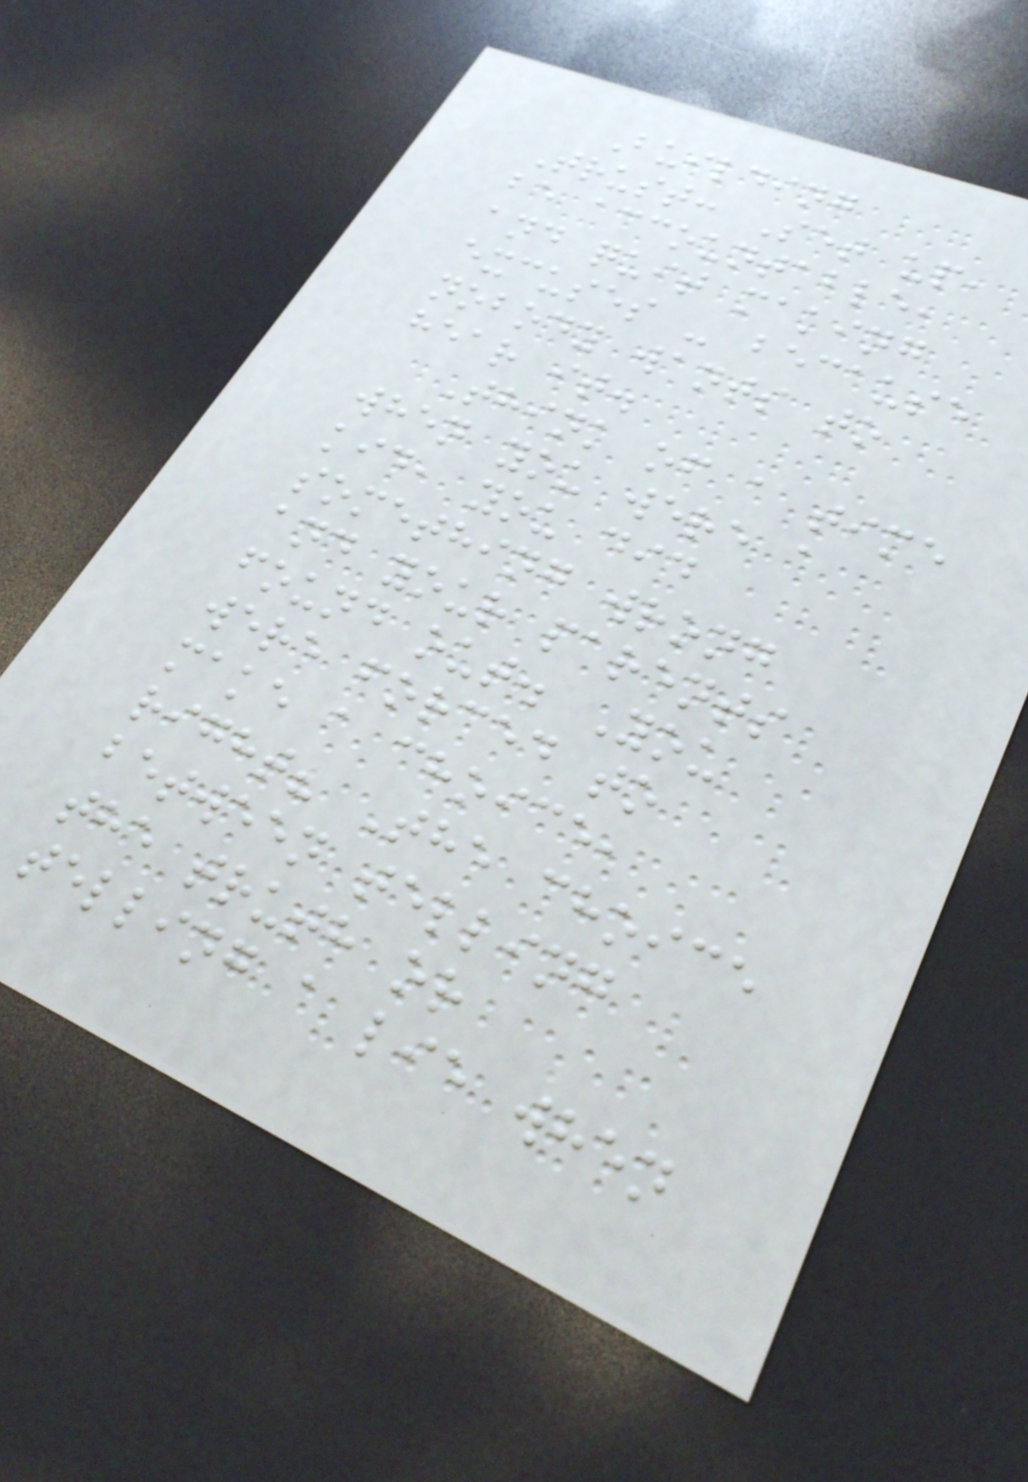Building
Trust: Set up,
be accountable,
and quit making
excuses - because
nobody wants to
hear it.
Think of a time
when you were a
kid, you did
something wrong
and your parents
found out. You
were forced to
make a choice,
right? The choice
between telling
the truth or
telling a lie when
